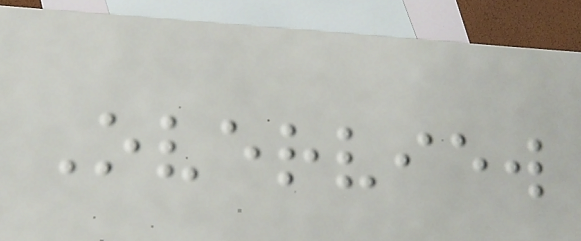Overview
